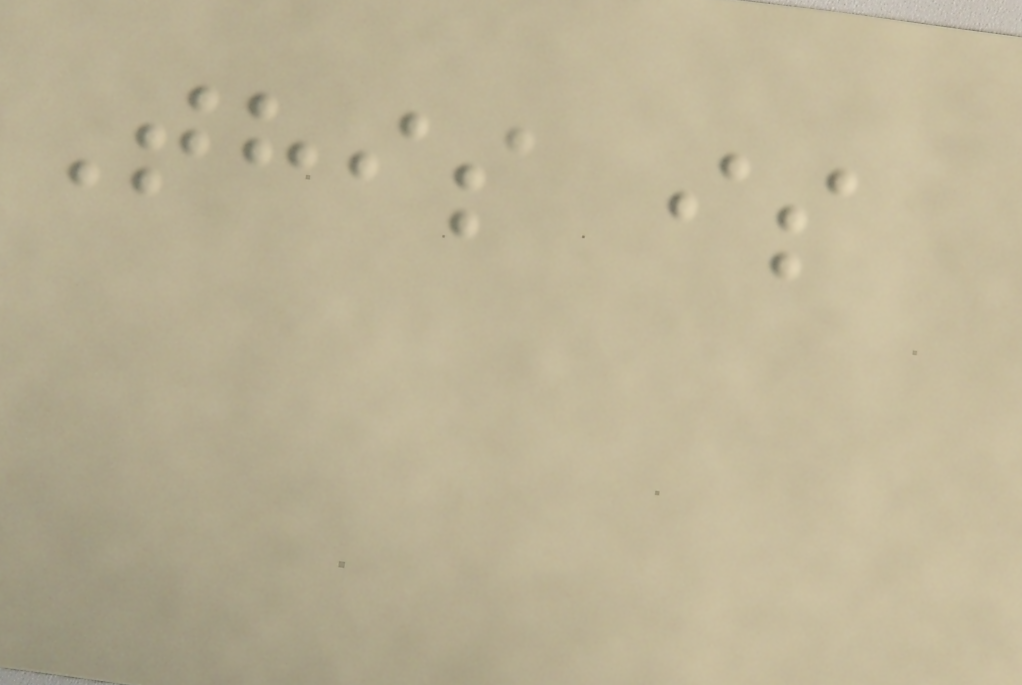This is
